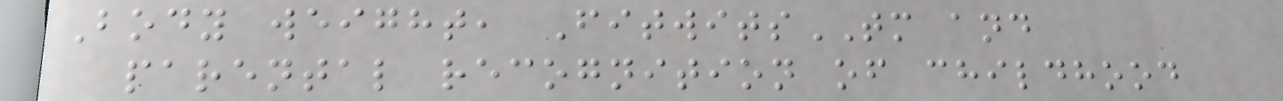Body weight, FitwitsTM and
parental recognition of childhood
